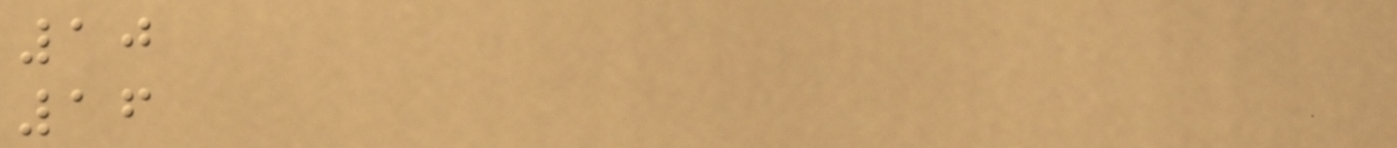10
16
